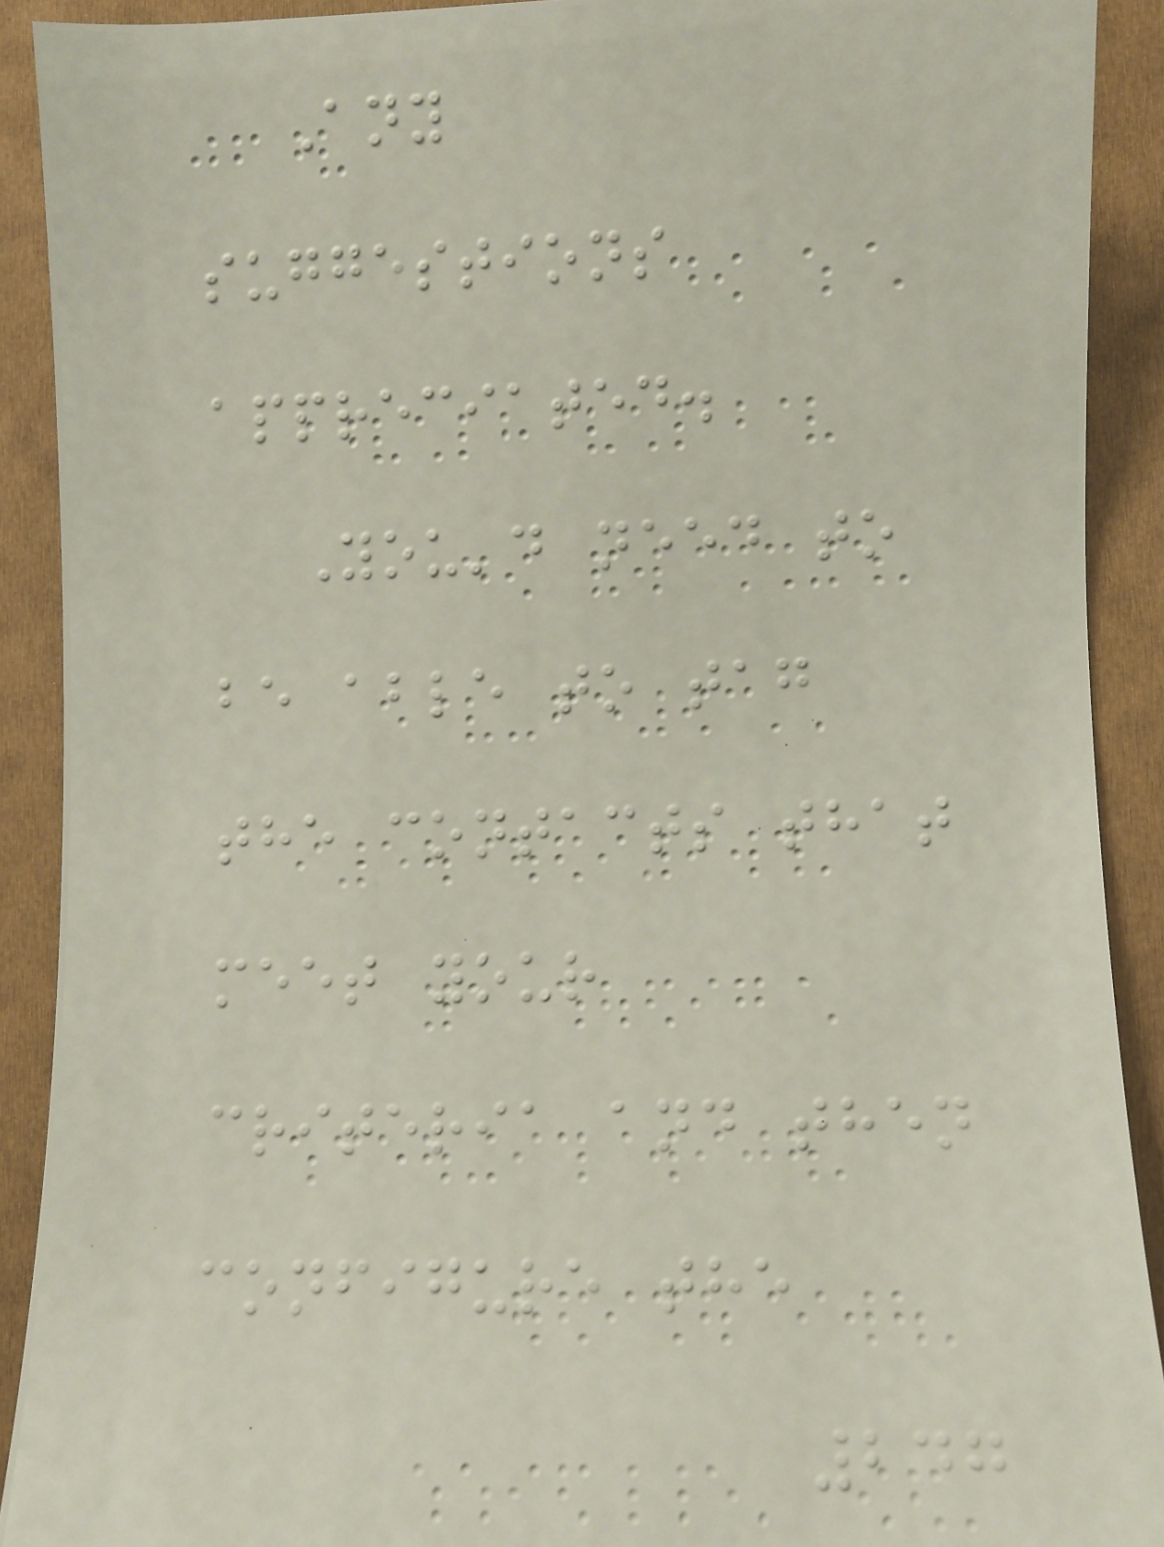Any
suggestions
appreciated.
You'd need to
be able to tag
the contacts that
meet your
criteria and then
configure the
247
